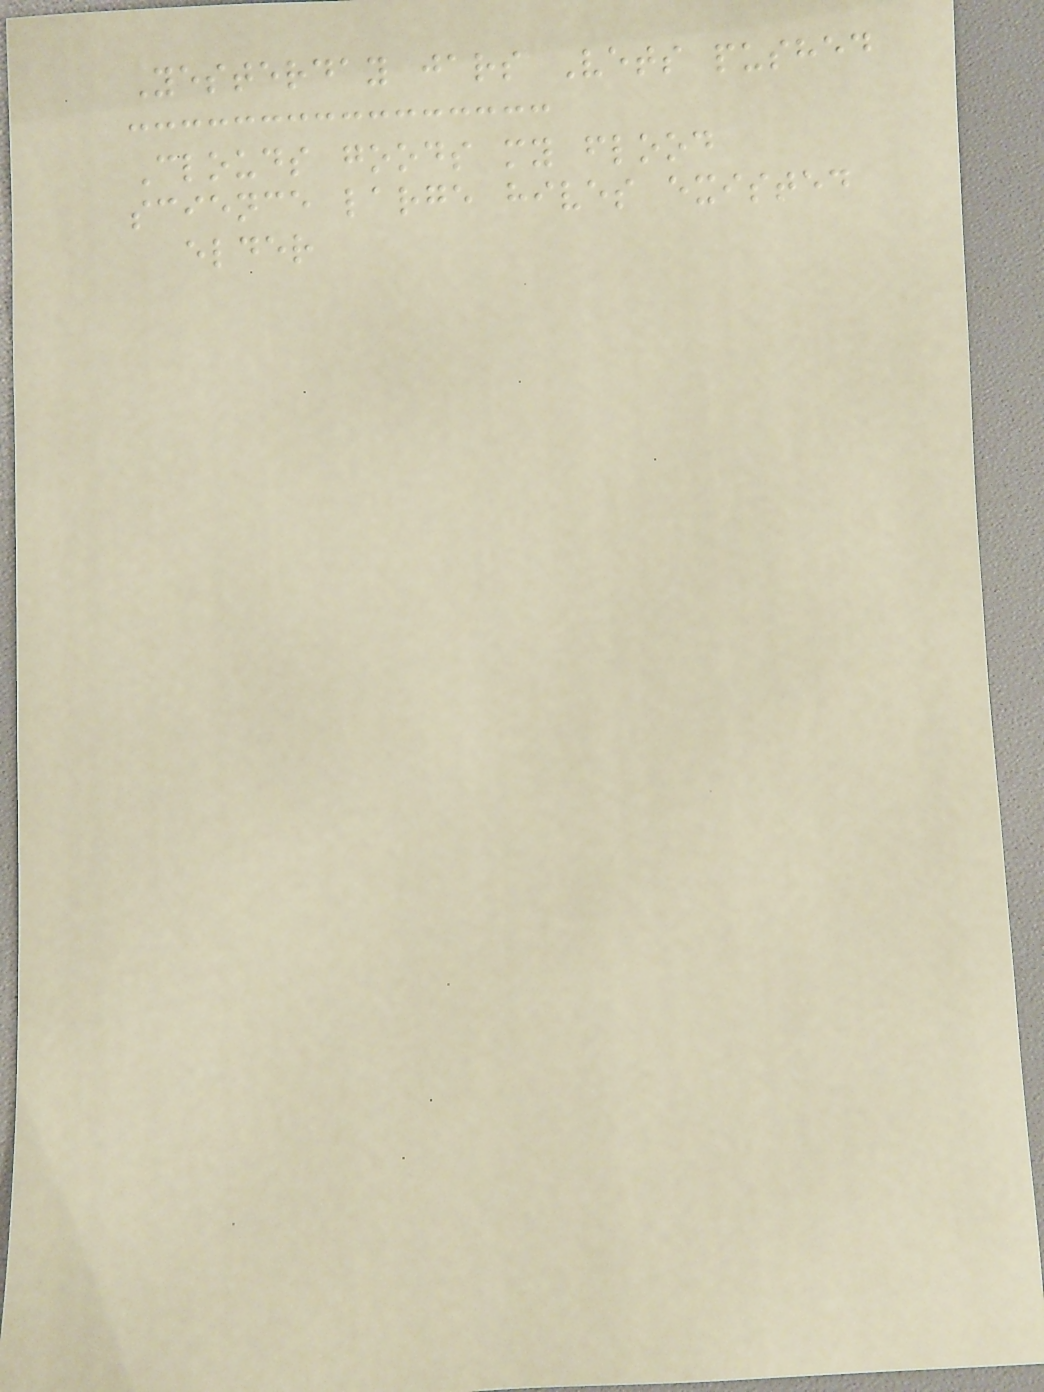Yesterday jars Vets pushed
Clouds goods my flood
science large hives existed
elder
